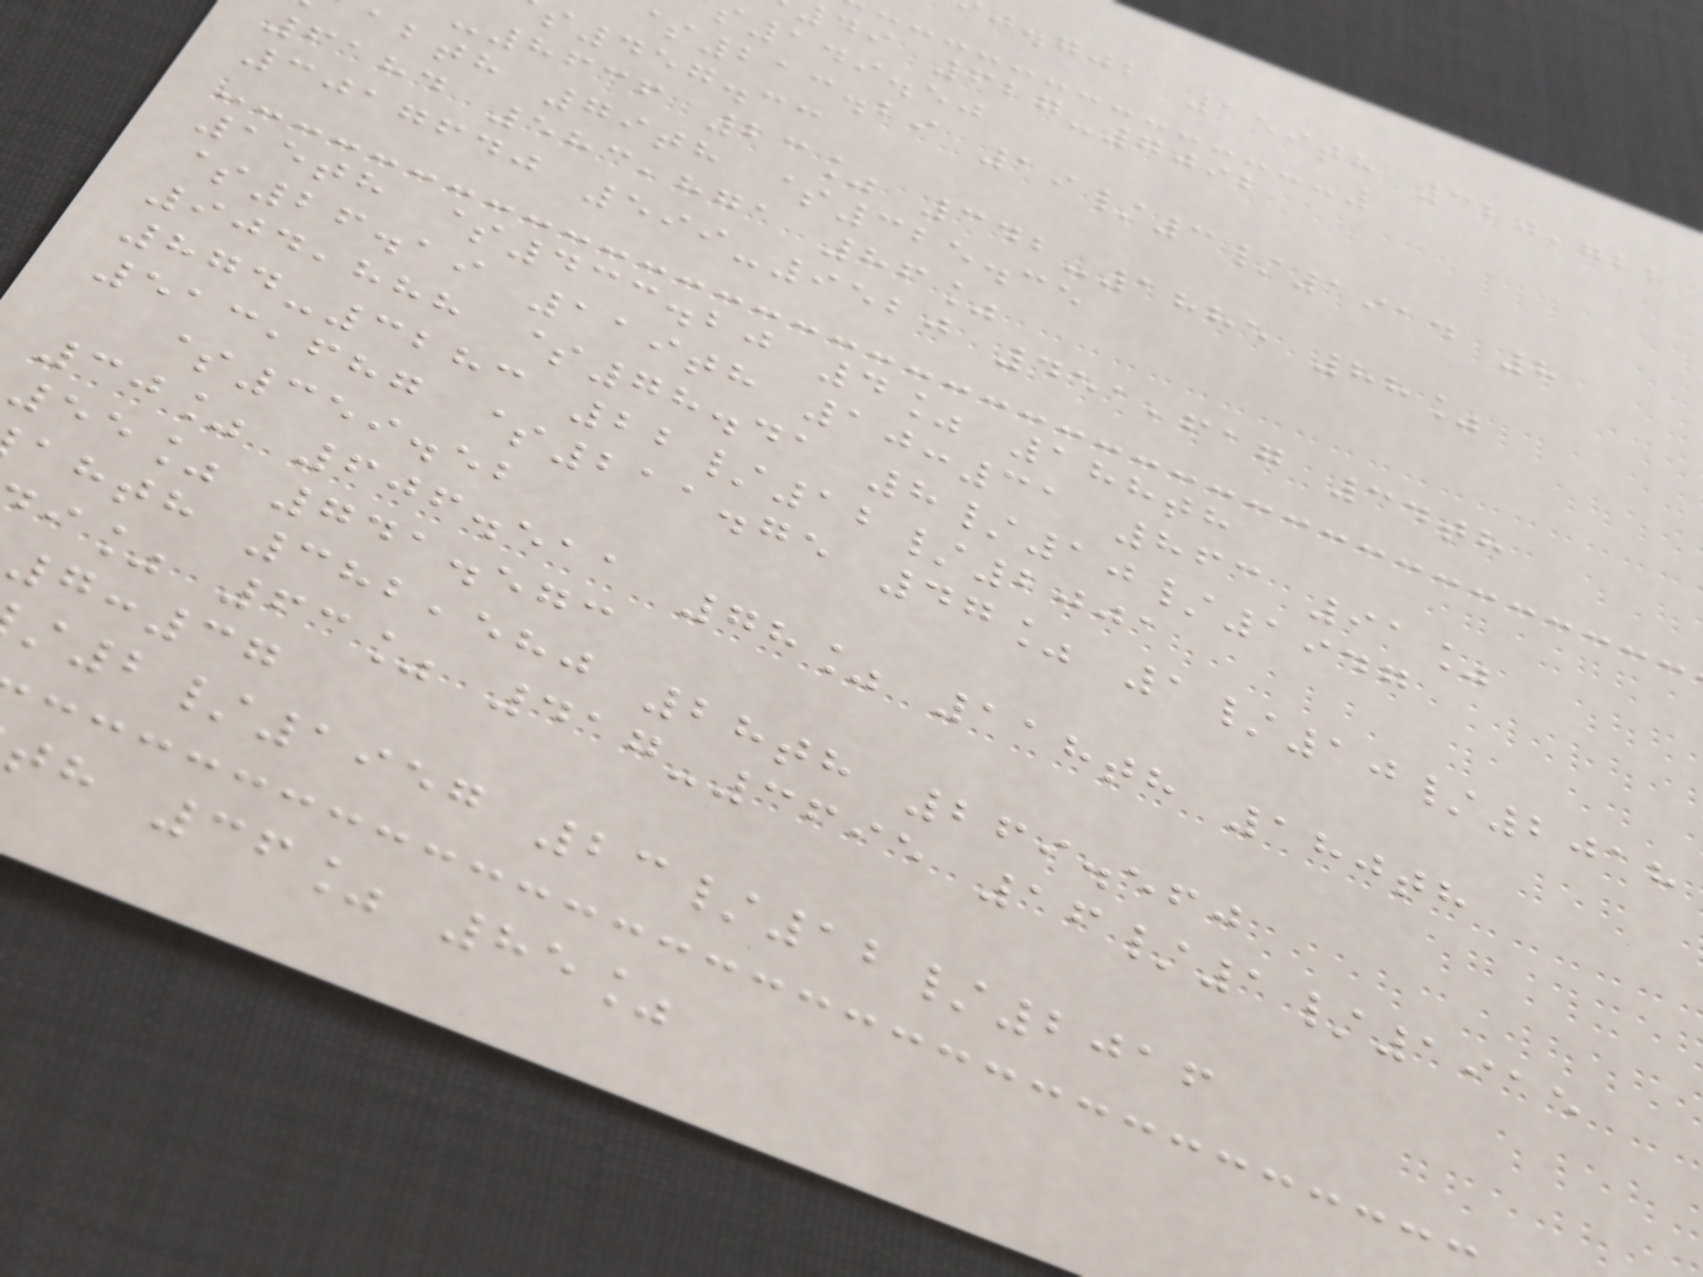j.gjb 159th 320,722
di 627-7092
149.50
$213.29 19/3/1914 8
457.33
-8636 23% 342-1885 88%
abth 79th $325.35
6184 583,871 86%
3017640 599-9520 451,617 34th
15th $433.20 4% 188th
$26.19 119th 10:31 863 91%
904,888 $78.41 8/10/1947
874-3283 22/12/2001
513,687 $211.75 47% 1/10/2018
$359.52
30% 606.511 78% 118th 180th
55% 741.573
ahth 382,580 28th 269.560
i% 63% 417-3695 16/1/1915
7:37
2/1957 23/12/2016
th 36% 85%
